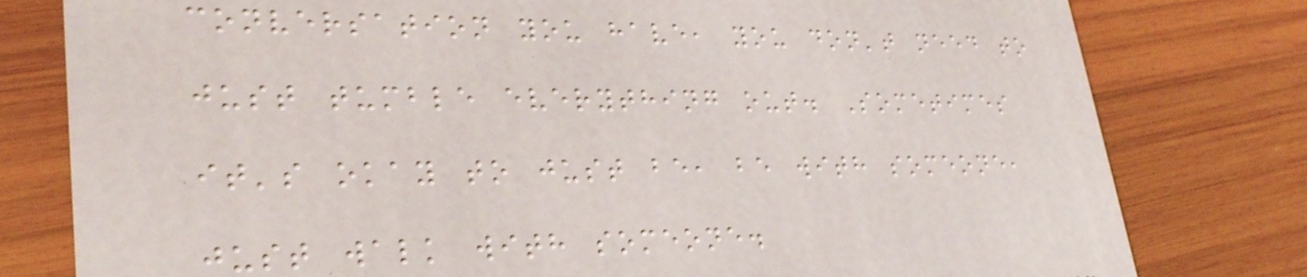conversation you have, you don't need to
just tumble everything out. Sometimes
it's okay to just be, be with someone,
just walk with someone.
